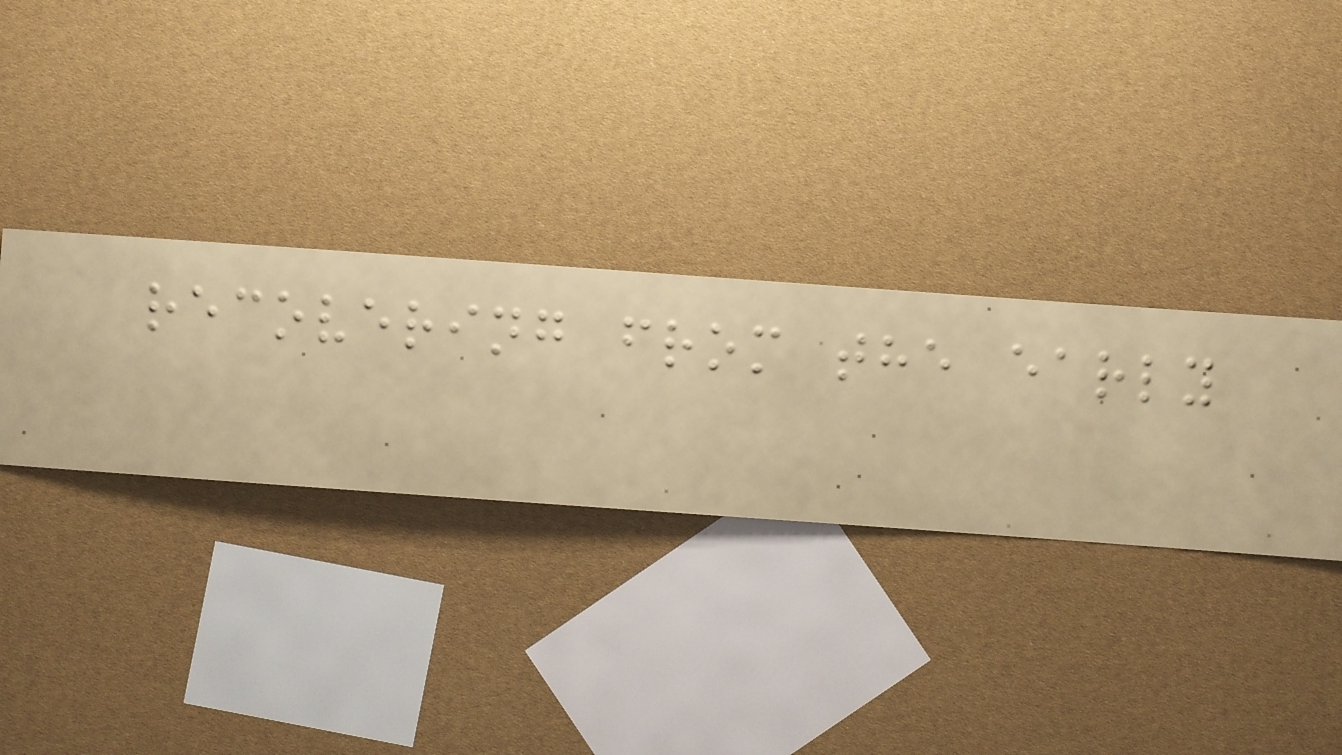recovering from the early
